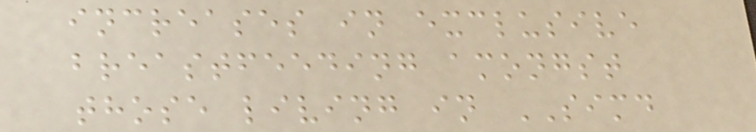increases in exclusive
breastfeeding amongst
those living in SIMD
